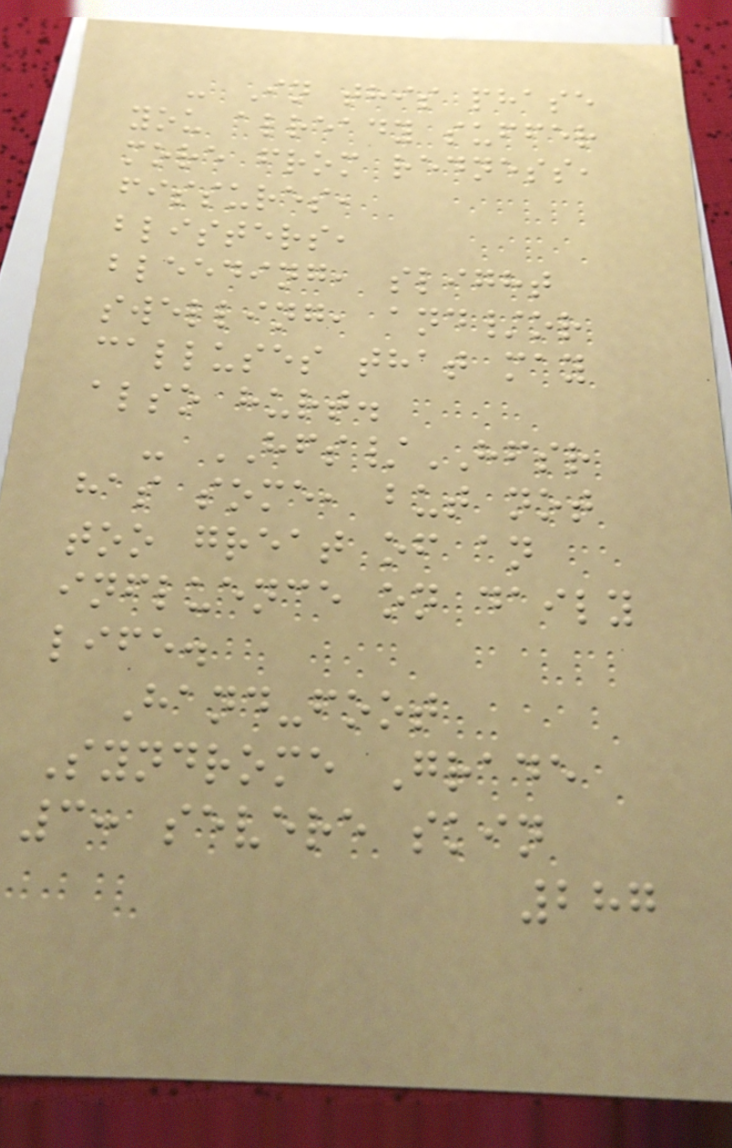- In this phase
you already suffer
more from redness,
fissures,
blisters,
bleeding, slight
swelling, and/or
calluses that may
also hurt.
- HFS/HFSR
has some, but not
too great of an
influence on daily
life.
Hand-foot
Syndrome Grade
3: severe skin
287
